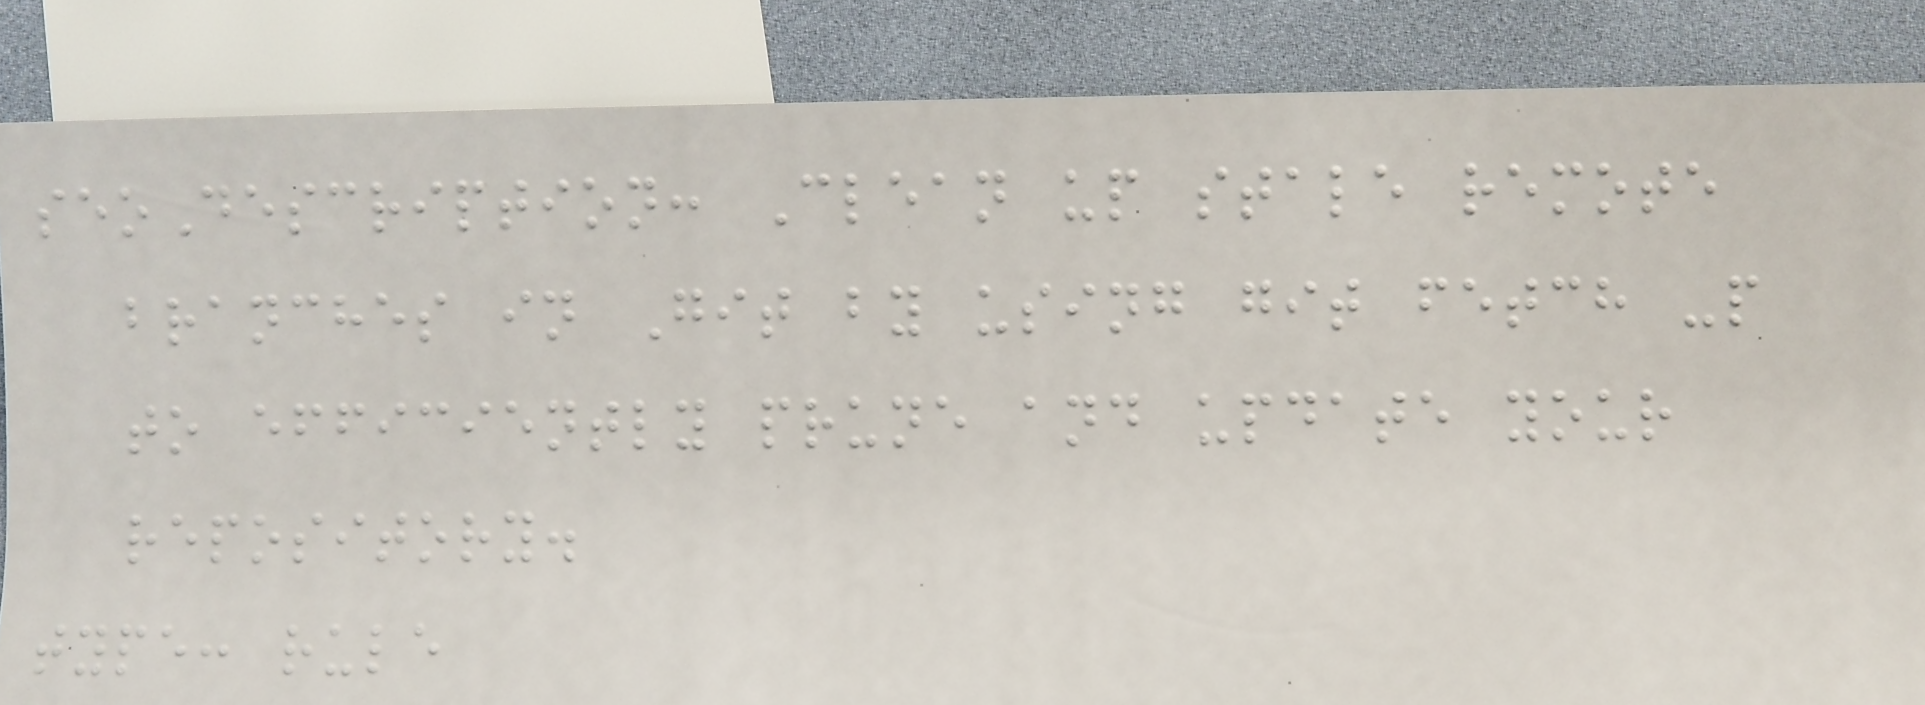seoDescription: Clean up stale remote
branches in Git by using git fetch -p
to efficiently prune and update your
repository.
type: rule
